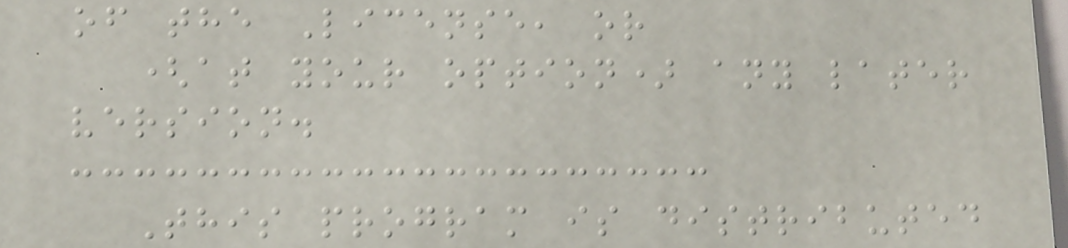of the License, or
(at your option) any later
version.
This program is distributed
